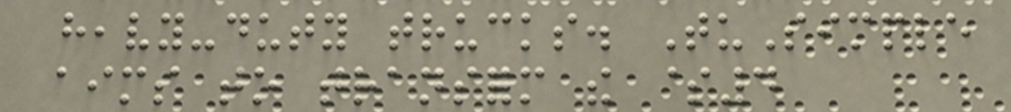heavy-duty trucks. TuSimple
aims to transform the $4
